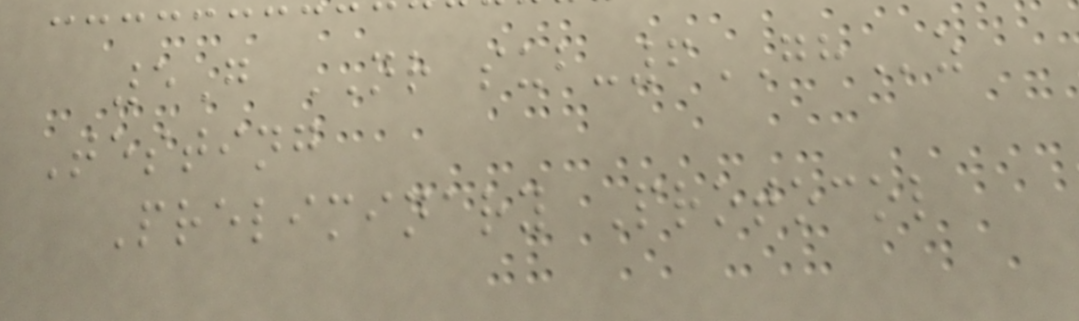5G NR sub-6GHz
Testing
Preliminary Protocol
